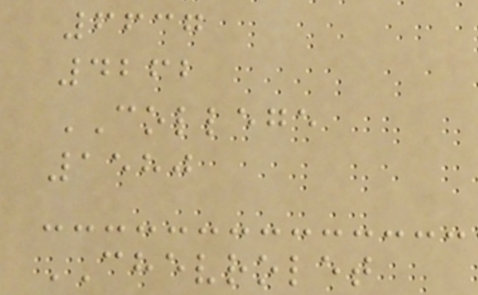6637
4262
COLLEGE
1580
CHEVROLET
